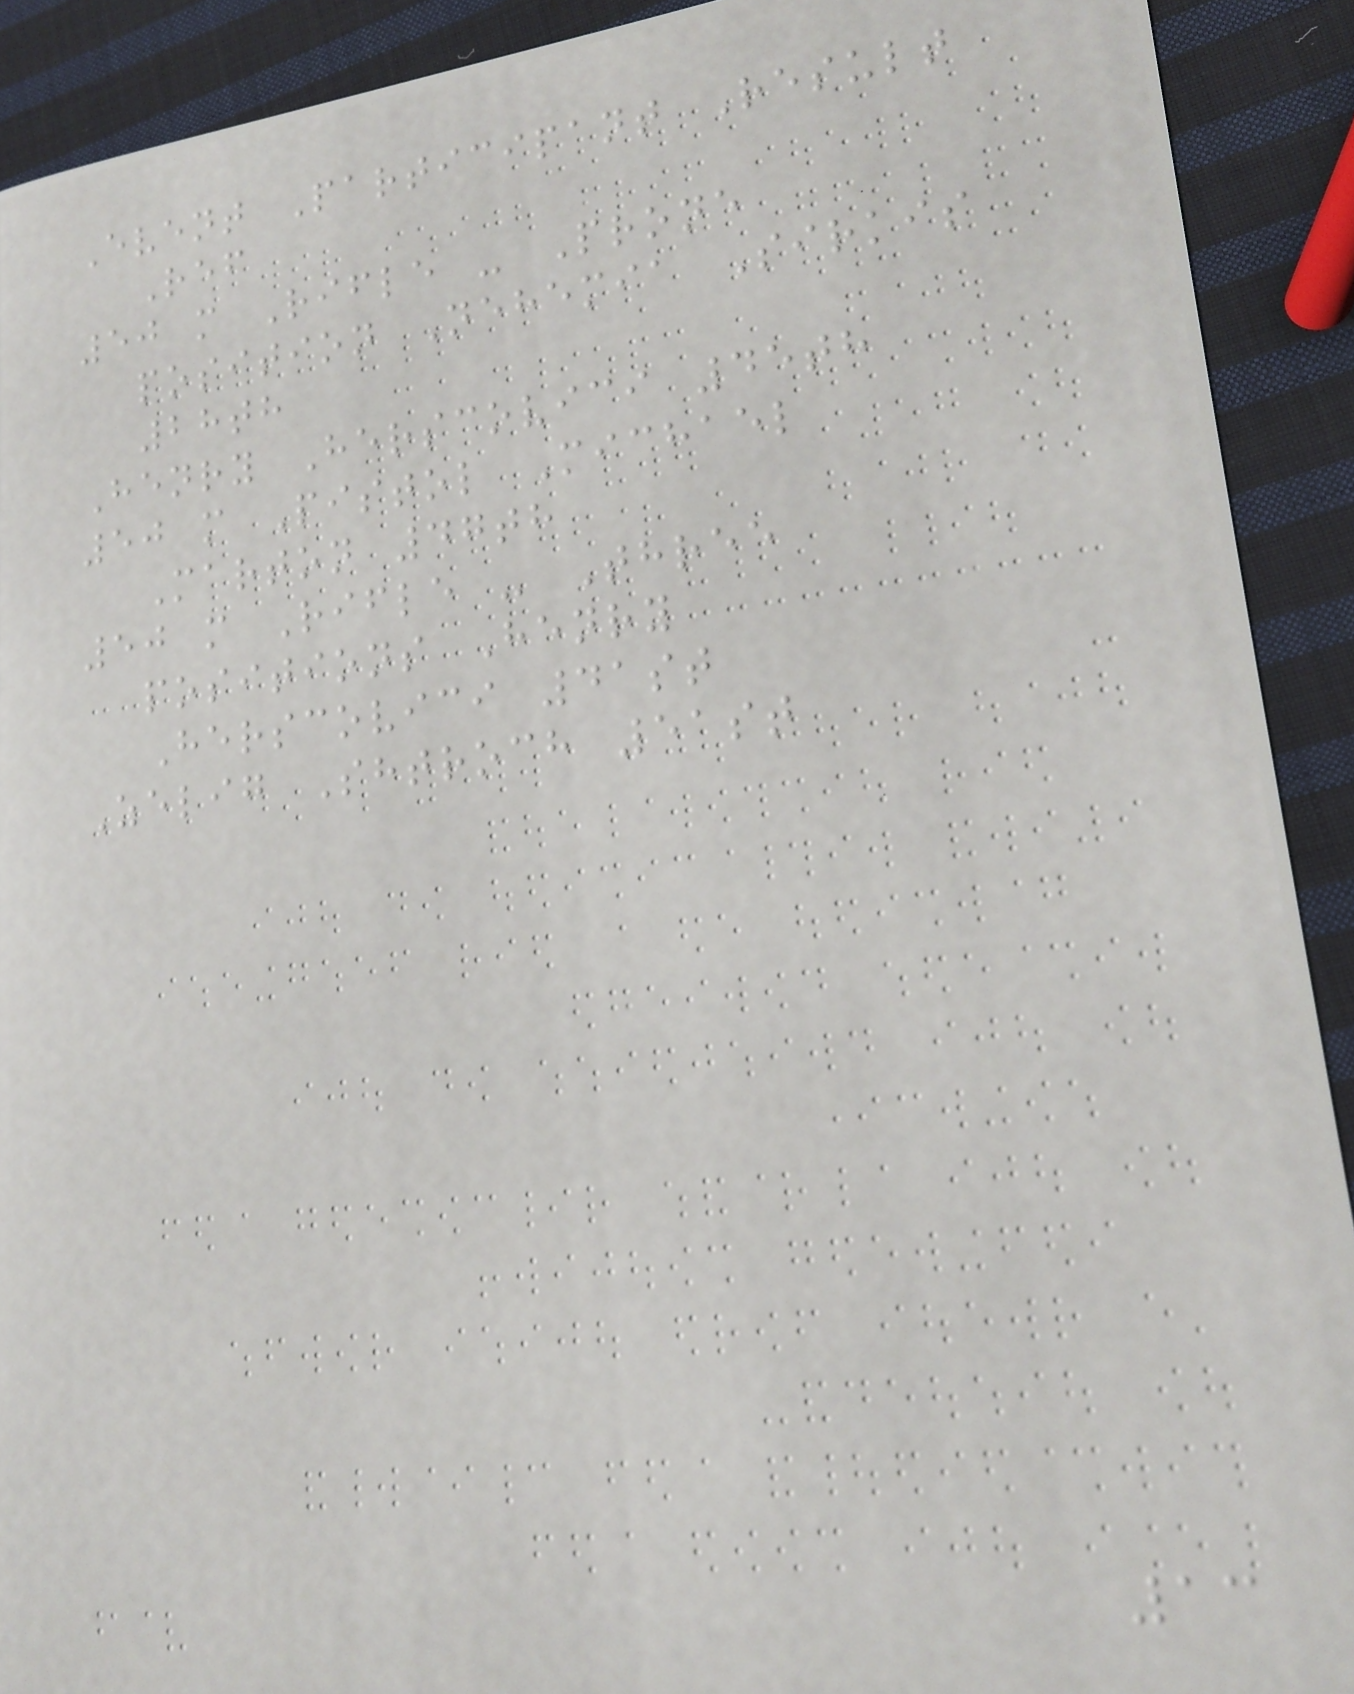Event Participant Result
Ref
50 m Rifle - Prone
position Nehemia Sirkis
28th
Henry Herscovici 45th
50 m Pistol Michael
Marton 47th
50 m Rifle - Three
positions Henry
Herscovici 41st
Zelig Shtroch 51st
13
